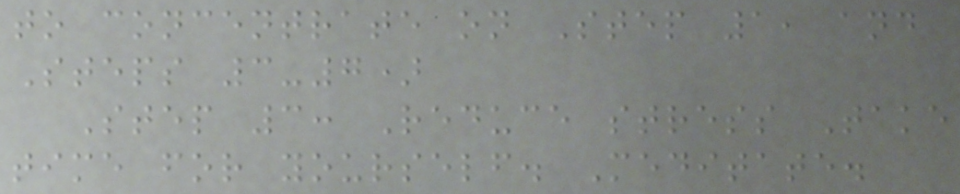to concentrate on Step 1, and
Steps 3-7)
Step 3: Reduce stress Take
time for yourself. Meditate.
